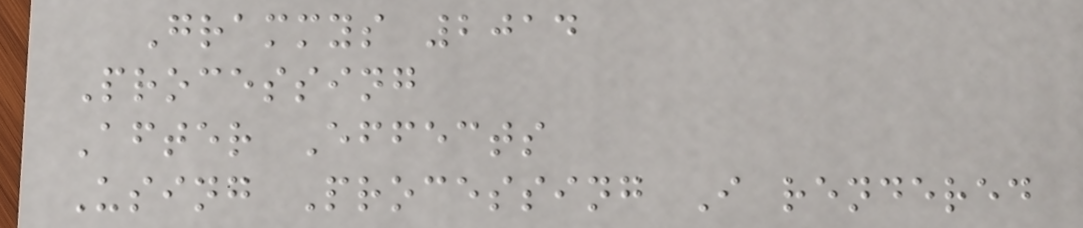Grammys 2014
Processing
After Effects
Using Processing I rendered
